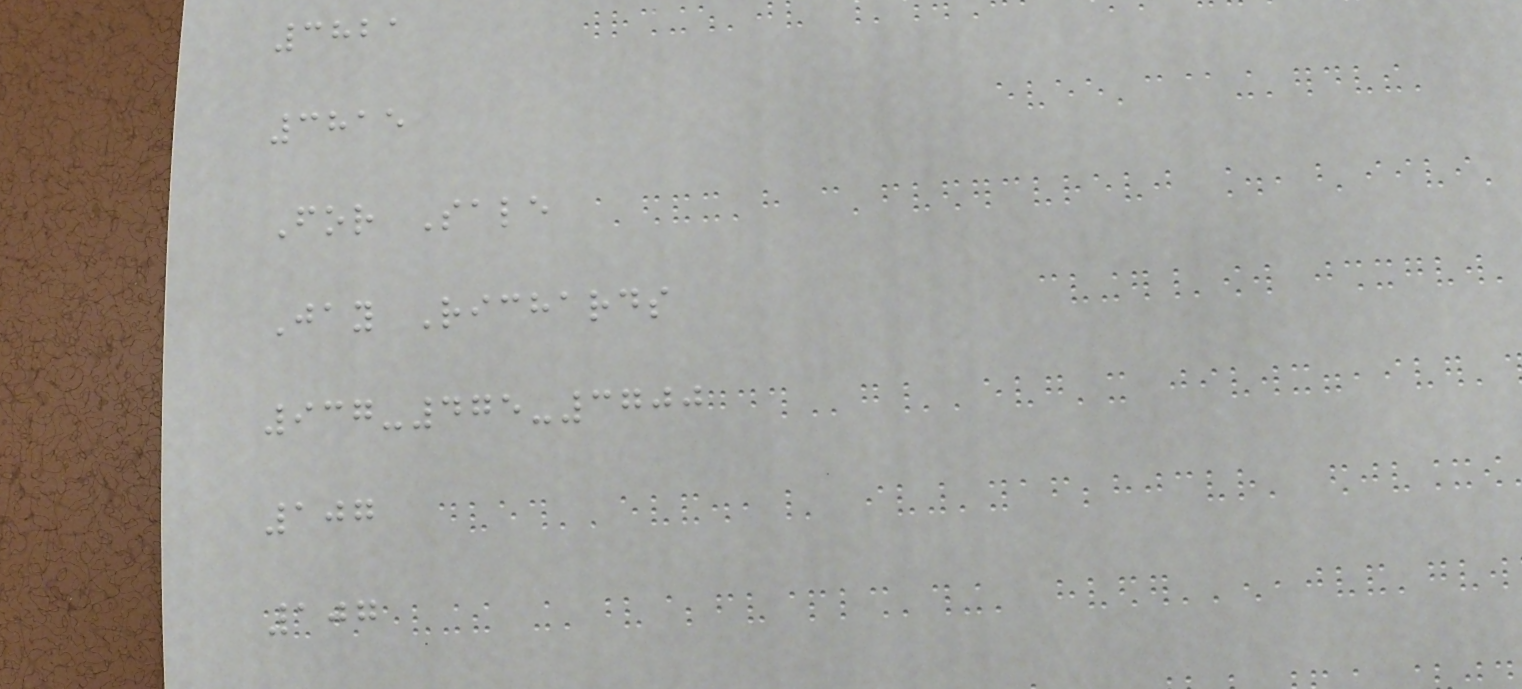3821
3815
For Sale
Jay Richards
937-475-3700
107
107
